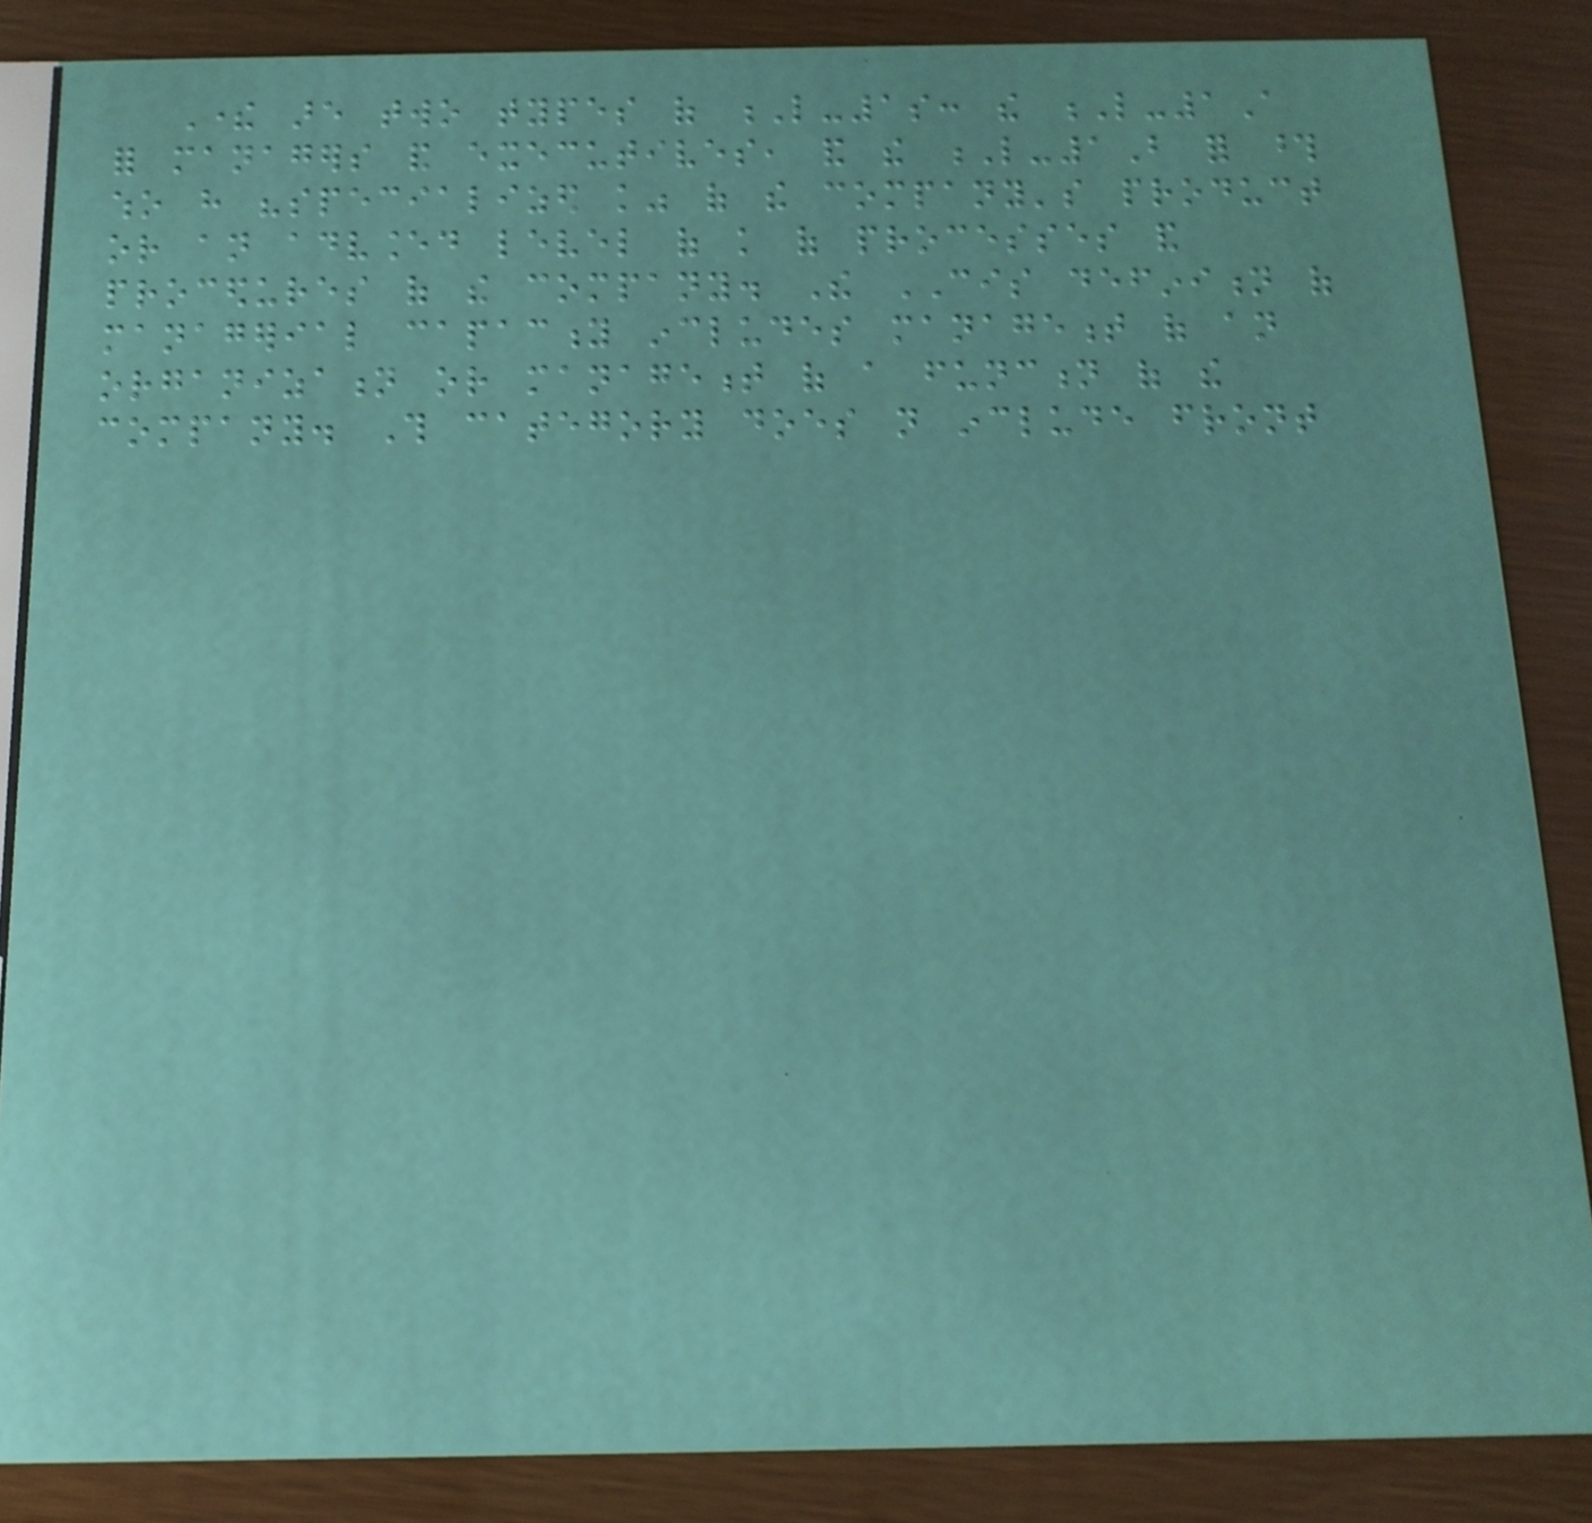There are two types of L-1s: the L-1A
for managers and executives, and the L-1B for those
who have "specialized knowledge" of the company's product
or an advanced level of knowledge of processes and
procedures of the company. The CIS definition of
managerial capacity includes management of an
organization or management of a function of the
company. This category does not include front
